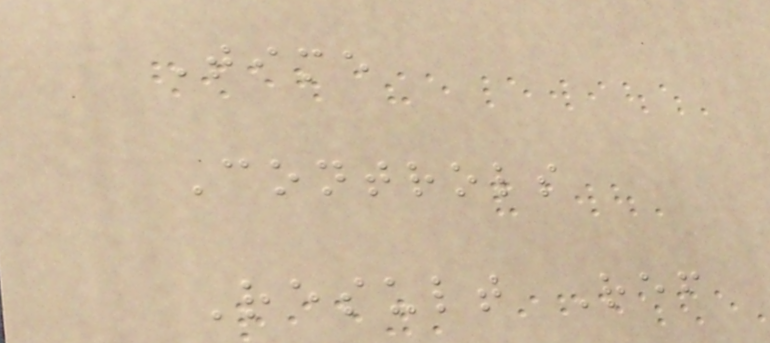Time
Controls
Result Ref
